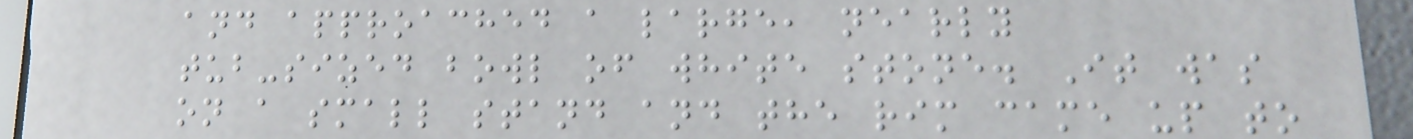and approached a large, nearly
tub-sized bowl of white stone. It was
on a small stand and the rim came up to
